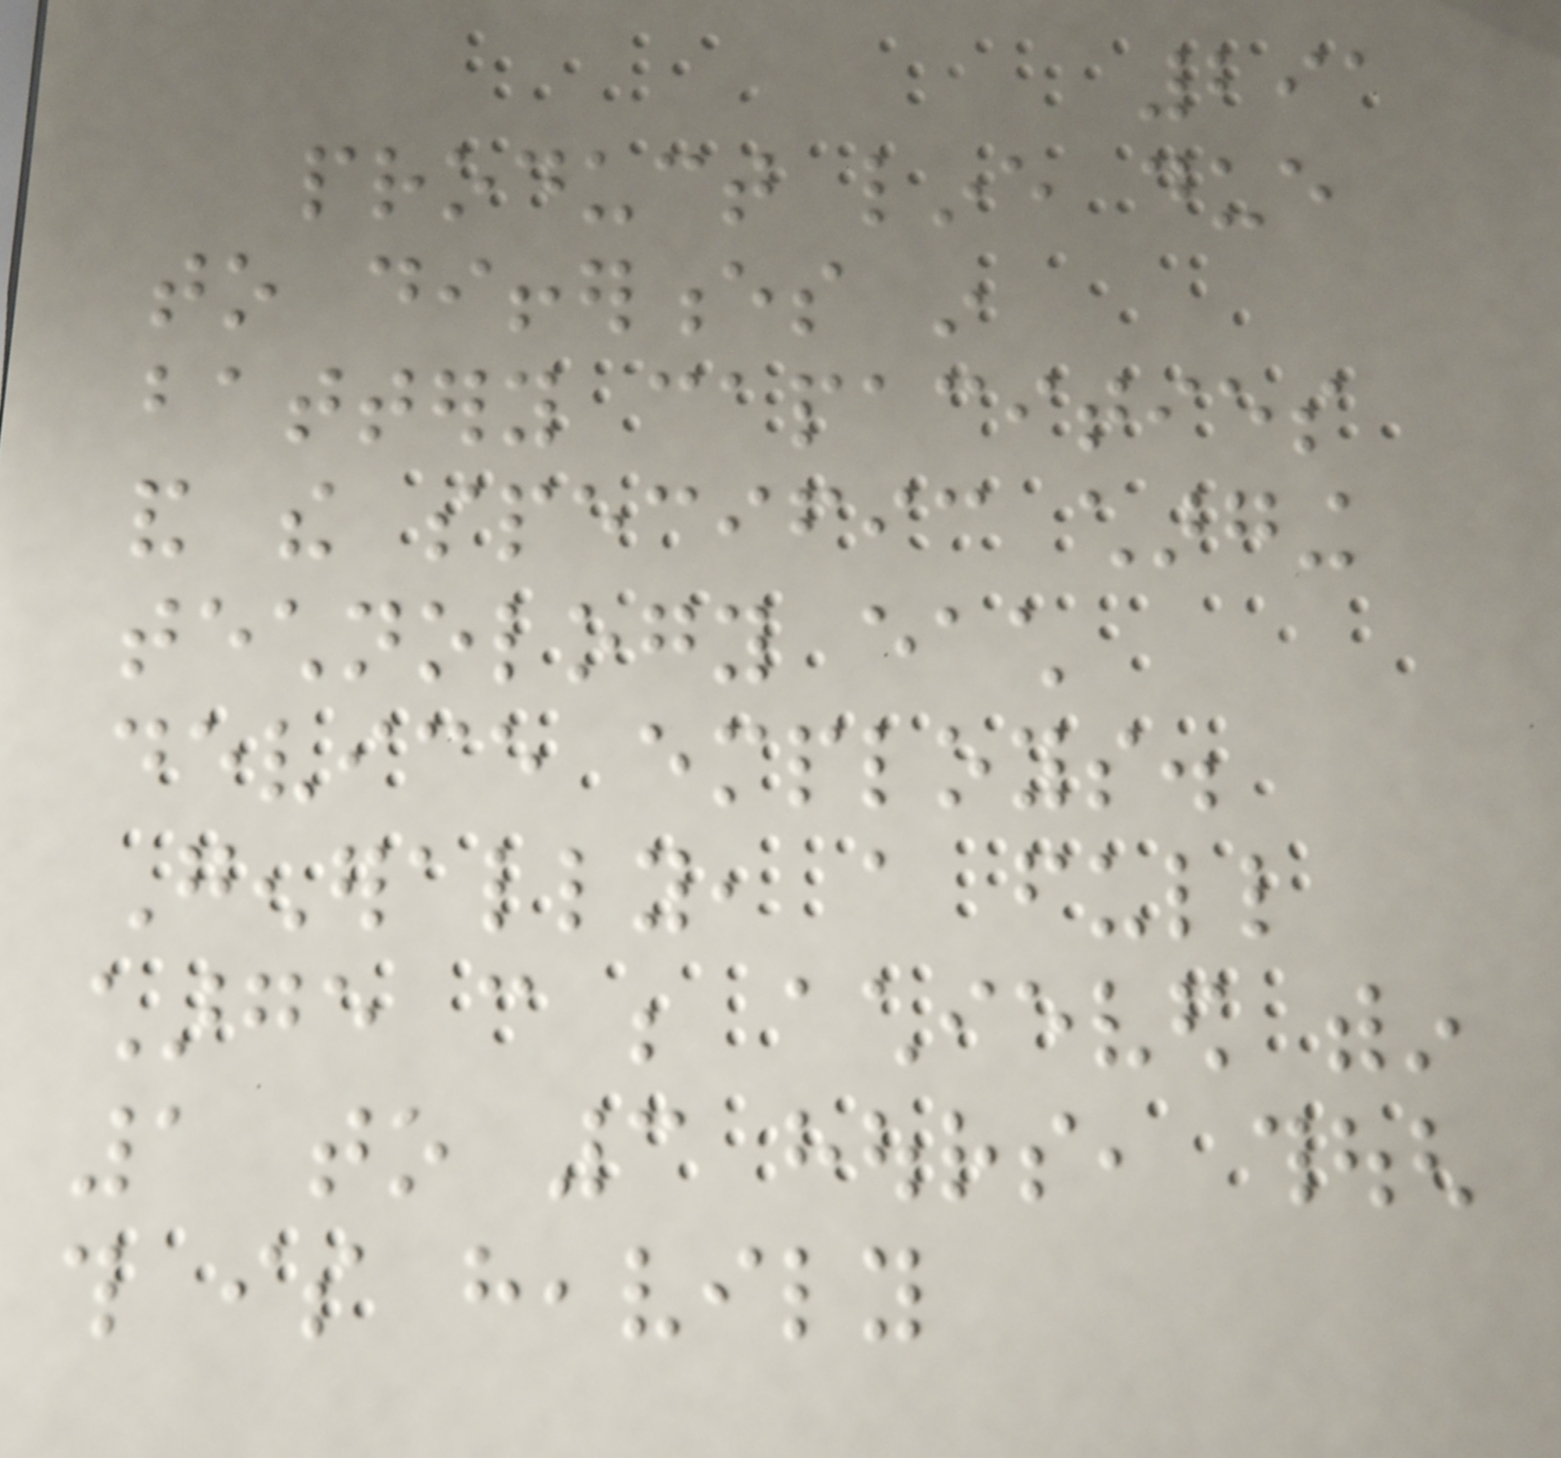291
product line due
to differences in
battery capacities
and the specific charging
technology each
device employs.
Generally, a full
charge can be achieved within
1 to 3 hours, though
this is heavily
